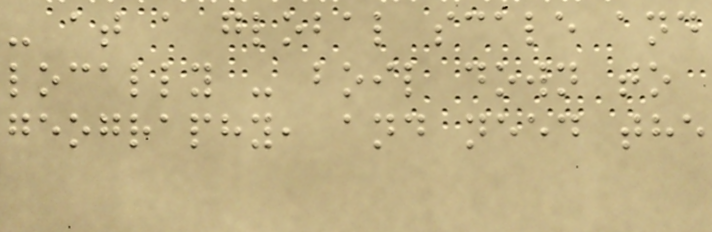- at a global scale and
locally - boil down to
geography, and need the
